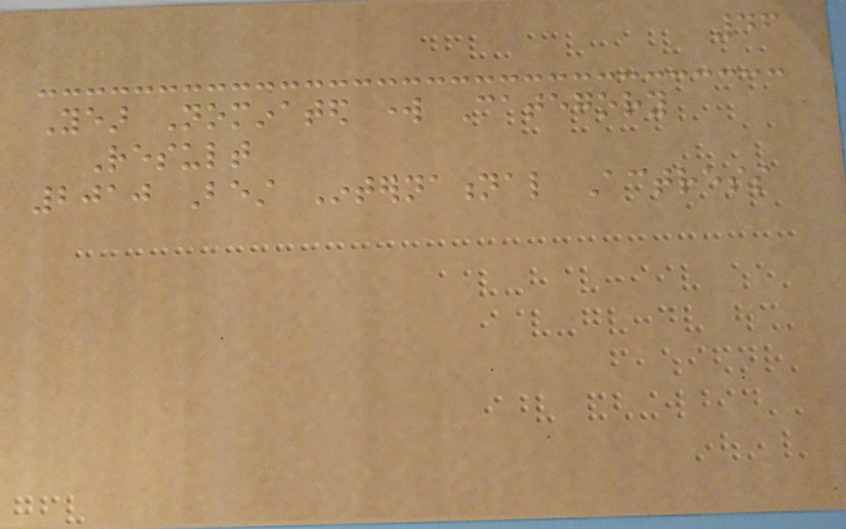46
Year Nominated work Category
Result
2010 Best International Actress
